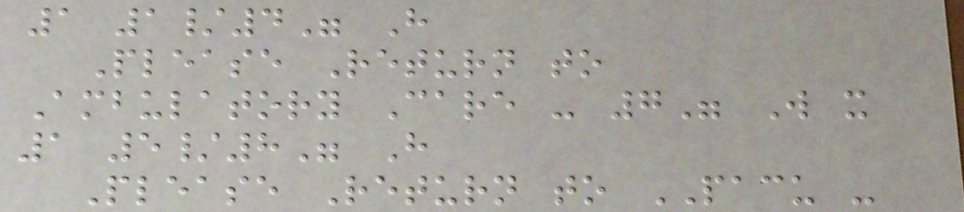1 1/4" H
Please Return to
Ambulatory Care - 7" W x
1 5/8" H
Please Return to PACU -
